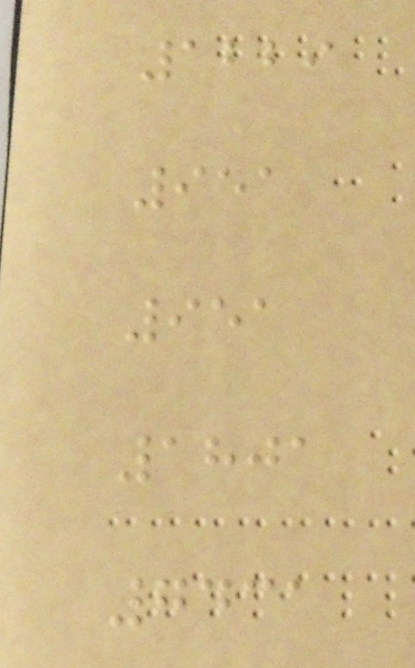1229
951
951
1801
7431
